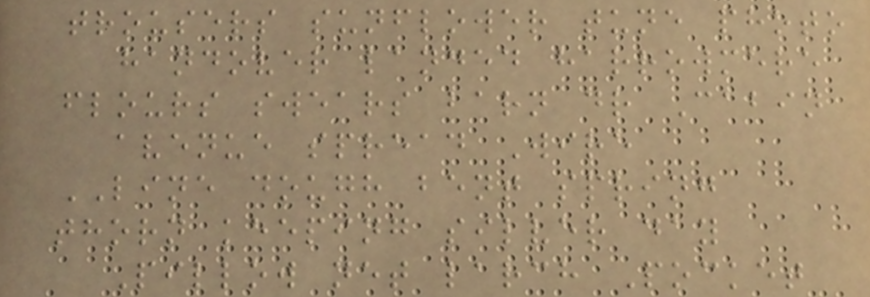trousers sunflower tune photo
handover landed harrowmere
flours swears barn dr Cabin
avenue spread Wire
LINE dough bent spring
thorn keeping silver day
Pillow net larch Pocket
